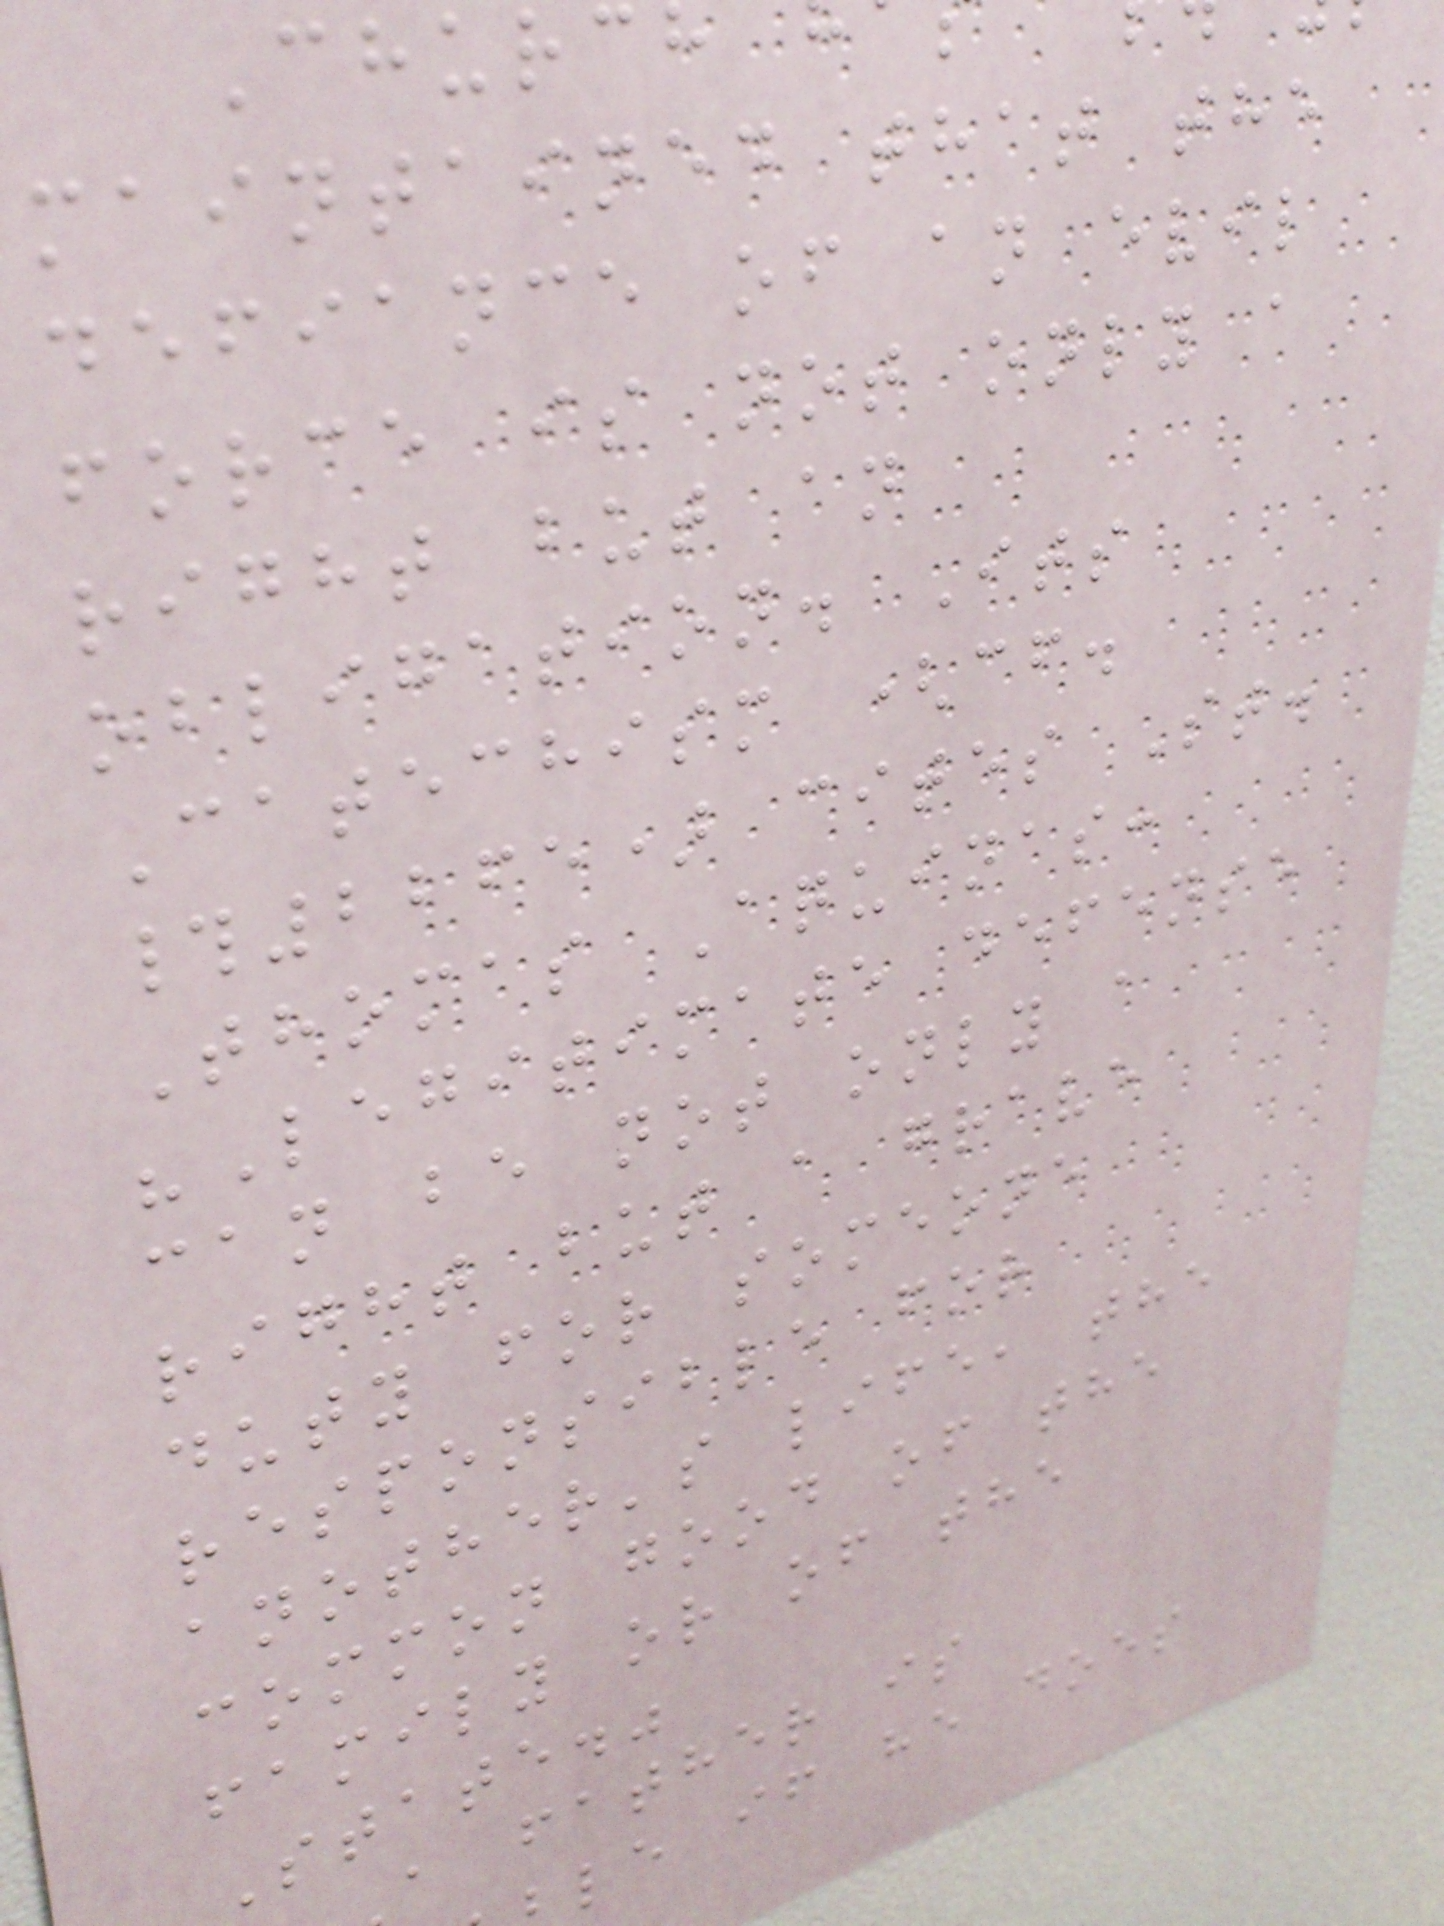Churc
maintained that the
defiance of an evil
force is not only a
right but an
obligation. Its
Catechism (cf.
#2265) cites St.
Thomas Aquinas:
"Legitimate defense
can be not only a
right but a grave
duty for someone
responsible for
another's life, the
common good of the
family or of the
State."
a father is
le if he does
